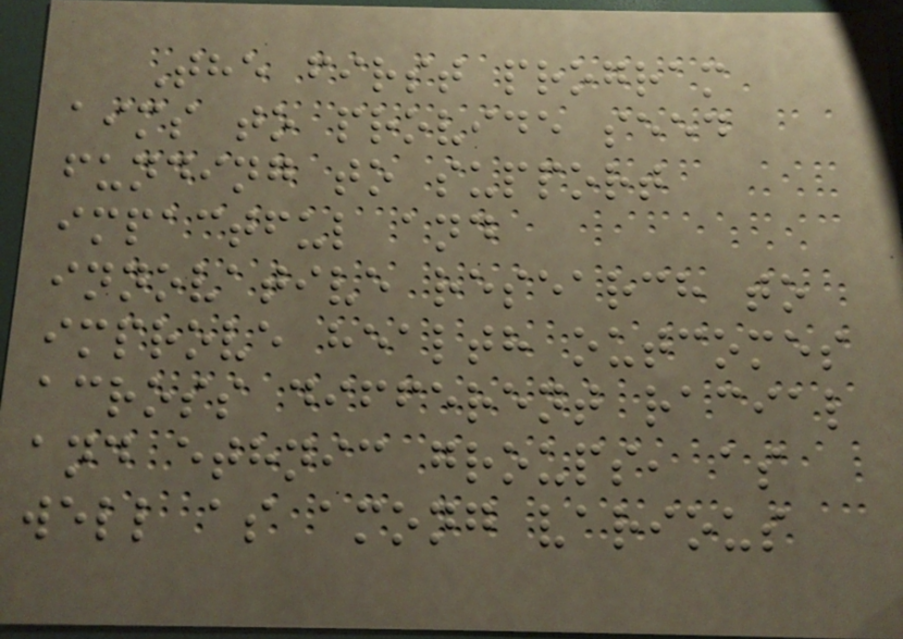The first program
aims to provide seed
funding to support
impactful and
innovative research to
improve health outcomes
across different racial
and ethnic groups, as
well as among various
